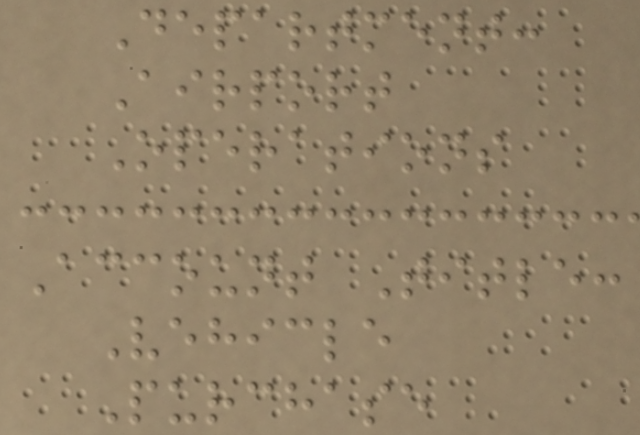Department:
Airport
Operations
Account Title:
Vehicle
Purchase
